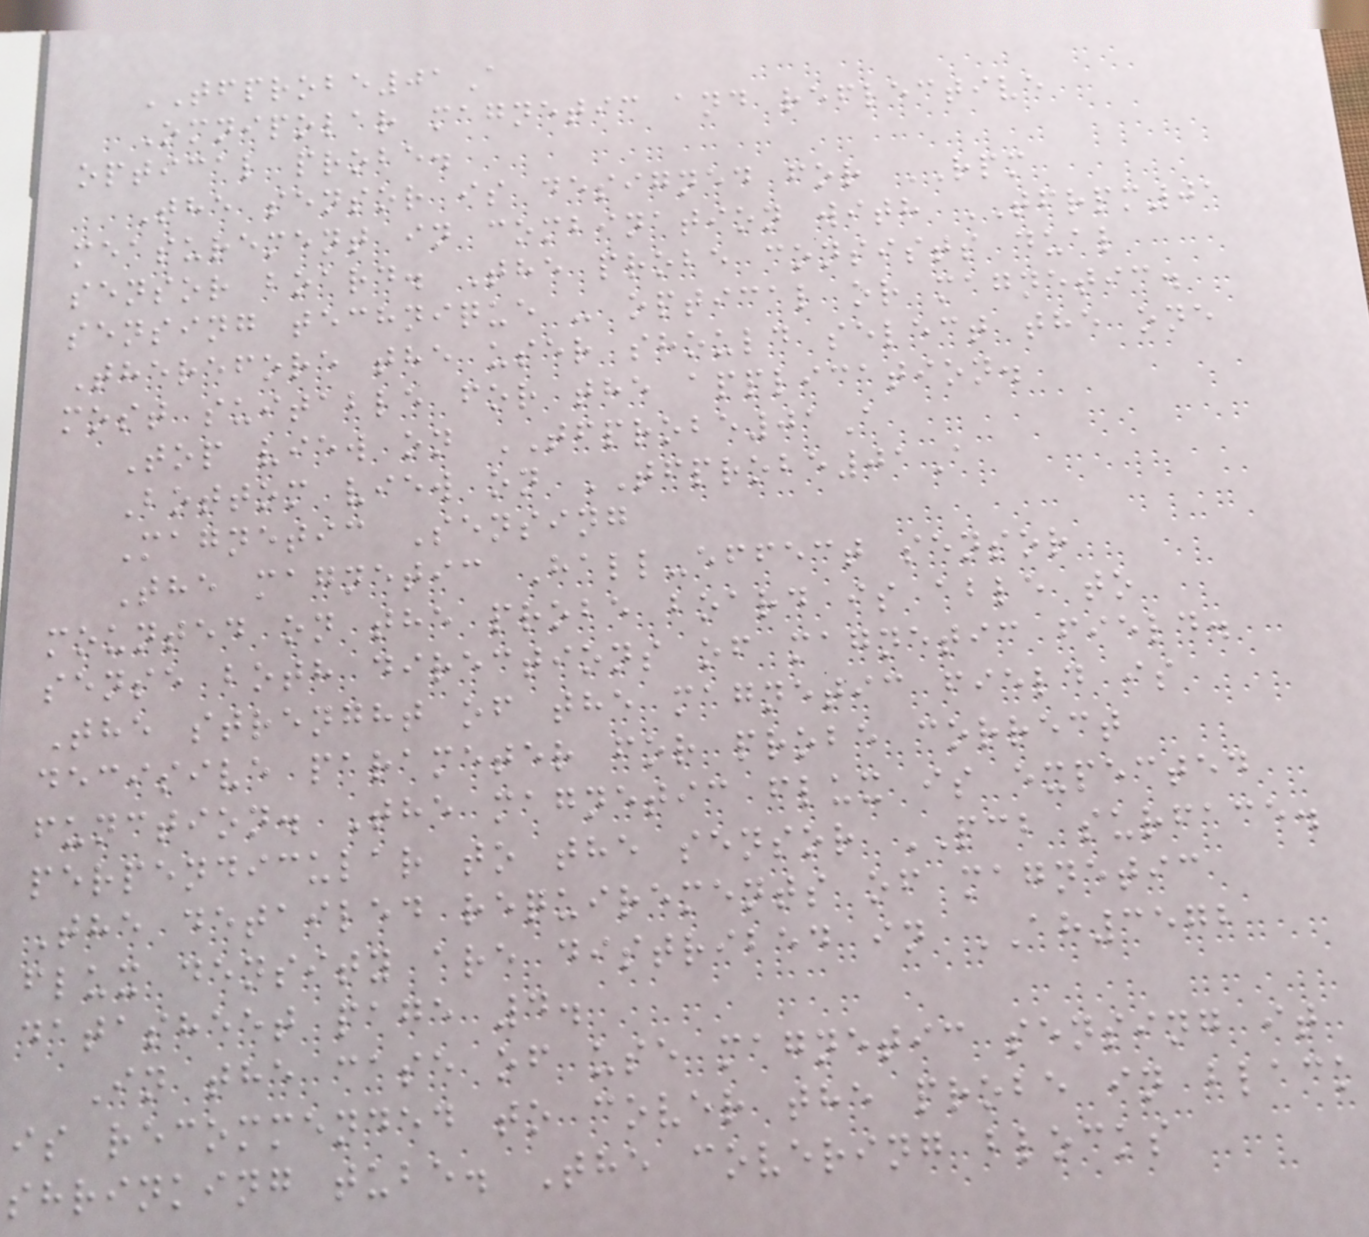TFPROBE01A
Omnipolar magnetic and reflective
optical probe.
The sensor is designed for RPM
measurement in combination with TFRPM01
sensor board. The probe consists dual
sensing technique - optical or magnetic.
Therefore the user should select the one
most suitable for the application.
Top view on TFPROBE01A
Bottom view on TFPROBE01A
Magnetic Sensing
The magnetic Hall-effect sensor
mounted on the probe board is able to
sense both directions of magnetic field.
The strenght of the magnetic field is
decisive parameter for probe correct
function. The magnetic flux is expected
perpendicular to the sensor PCB surface.
The detailed requirements of magnetic
flux density are distribed in AH3572
datasheet page 4.
In the case of use magnetic sensing it
is recommended to cover the probe in black
shrinking tube. The covering blocks
